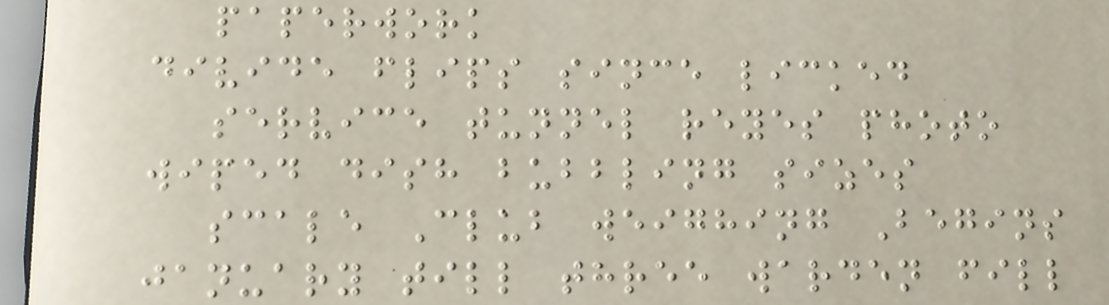paperwork
divide flips since licked
service tunnel reyes photo
wiped dish bubbling sizes
scale Club weighing Begins
january till three warden fill
